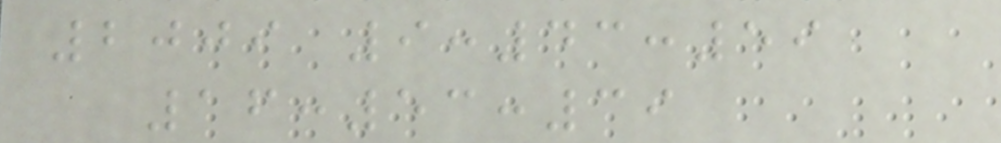2009 9:43:59
16:53:39
